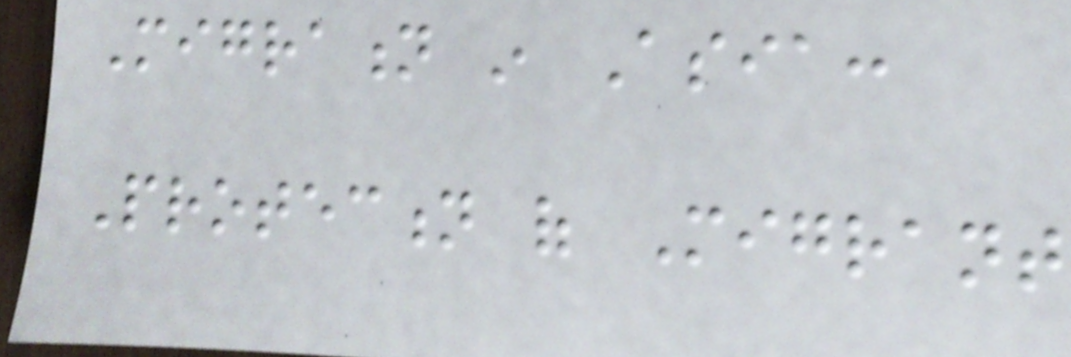Migration in Asia:
Protection of Migrant
